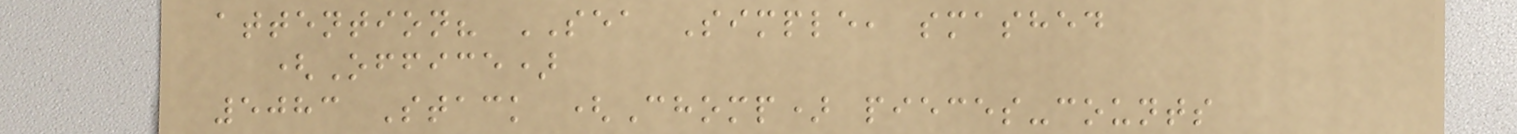attention? SEA Simple, smashed
(Office)
5083 Stack (Chomp) pieces-counts
